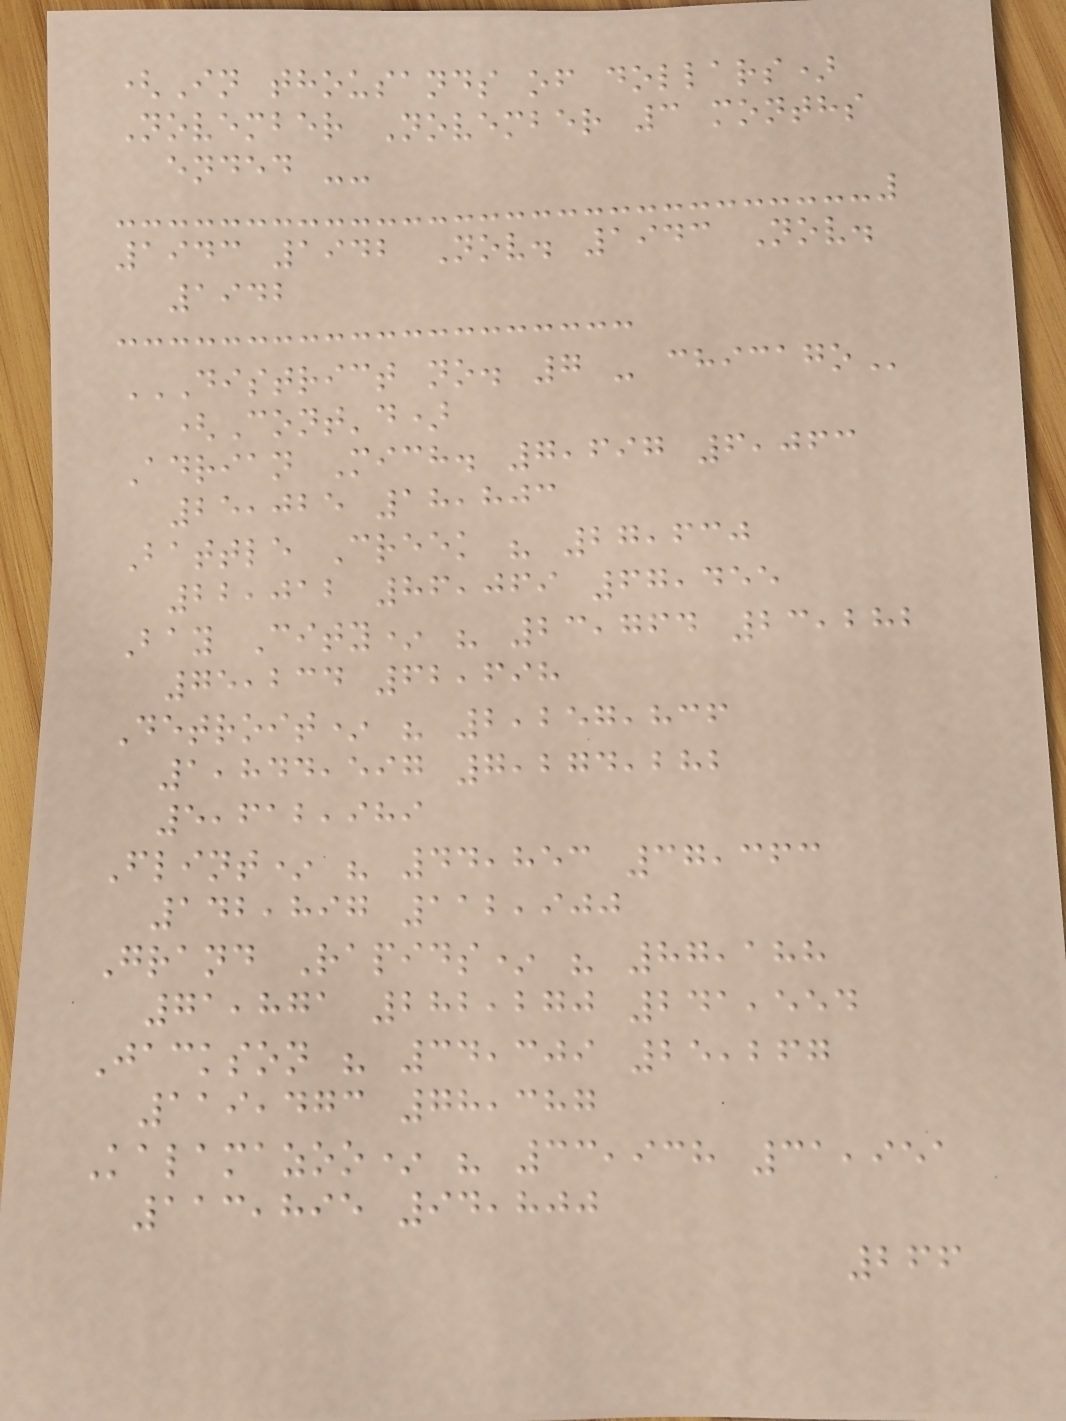(In thousands of dollars)
November November 3 months
ended --
1943 1942 Nov. 1943 Nov.
1942
DISTRICT NO. 7 - CHICAGO
(Cont'd)
Adrian Mich. 7,697 6,063
25,025 18,803
Battle Creek " 27,630
22,012 86,069 67,455
Bay City* " 23,764 23,282
75,234 62,698
Detroit* " 2,257,836
1,844,597 7,274,282
5,612,989
Flint* " 44,853 37,363
142,897 112,900
Grand Rapids* " 87,188
71,871 282,270 241,554
Jackson " 34,309 25,267
119,473 78,387
Kalamazoo* " 33,938 31,951
113,895 94,800
266
